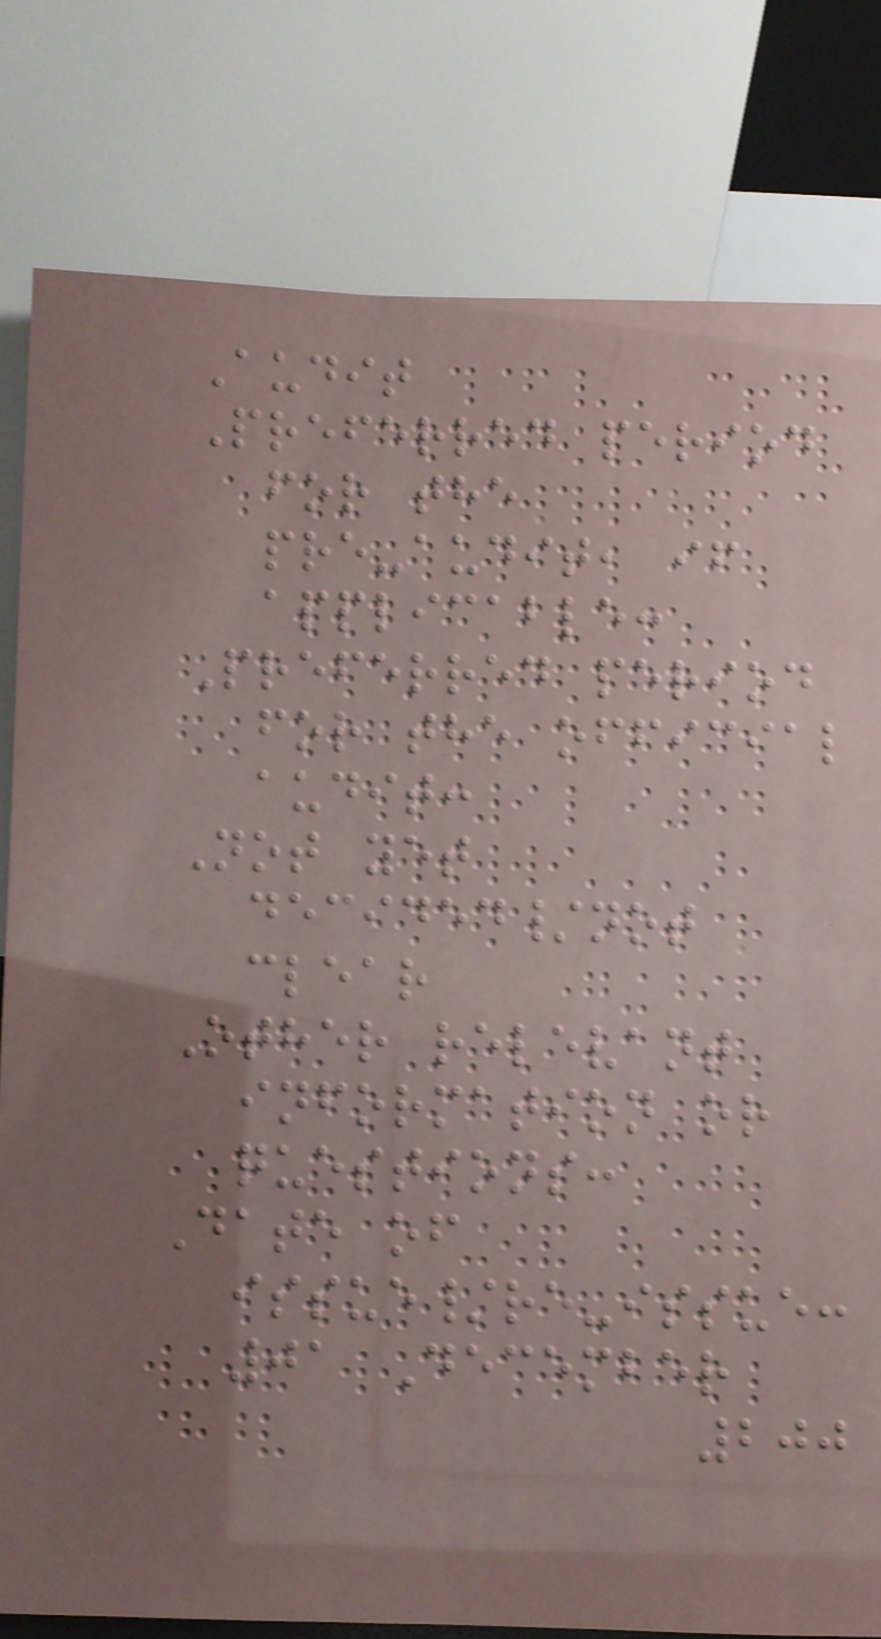Audit
Preferred period
for the
pre-audit, if
applicable:
Preferred period
for the official
audit:
Not yet
decided/not
clear
Other relevant
information or
questions:
Date of
issue/re-issue:
01 December
200
